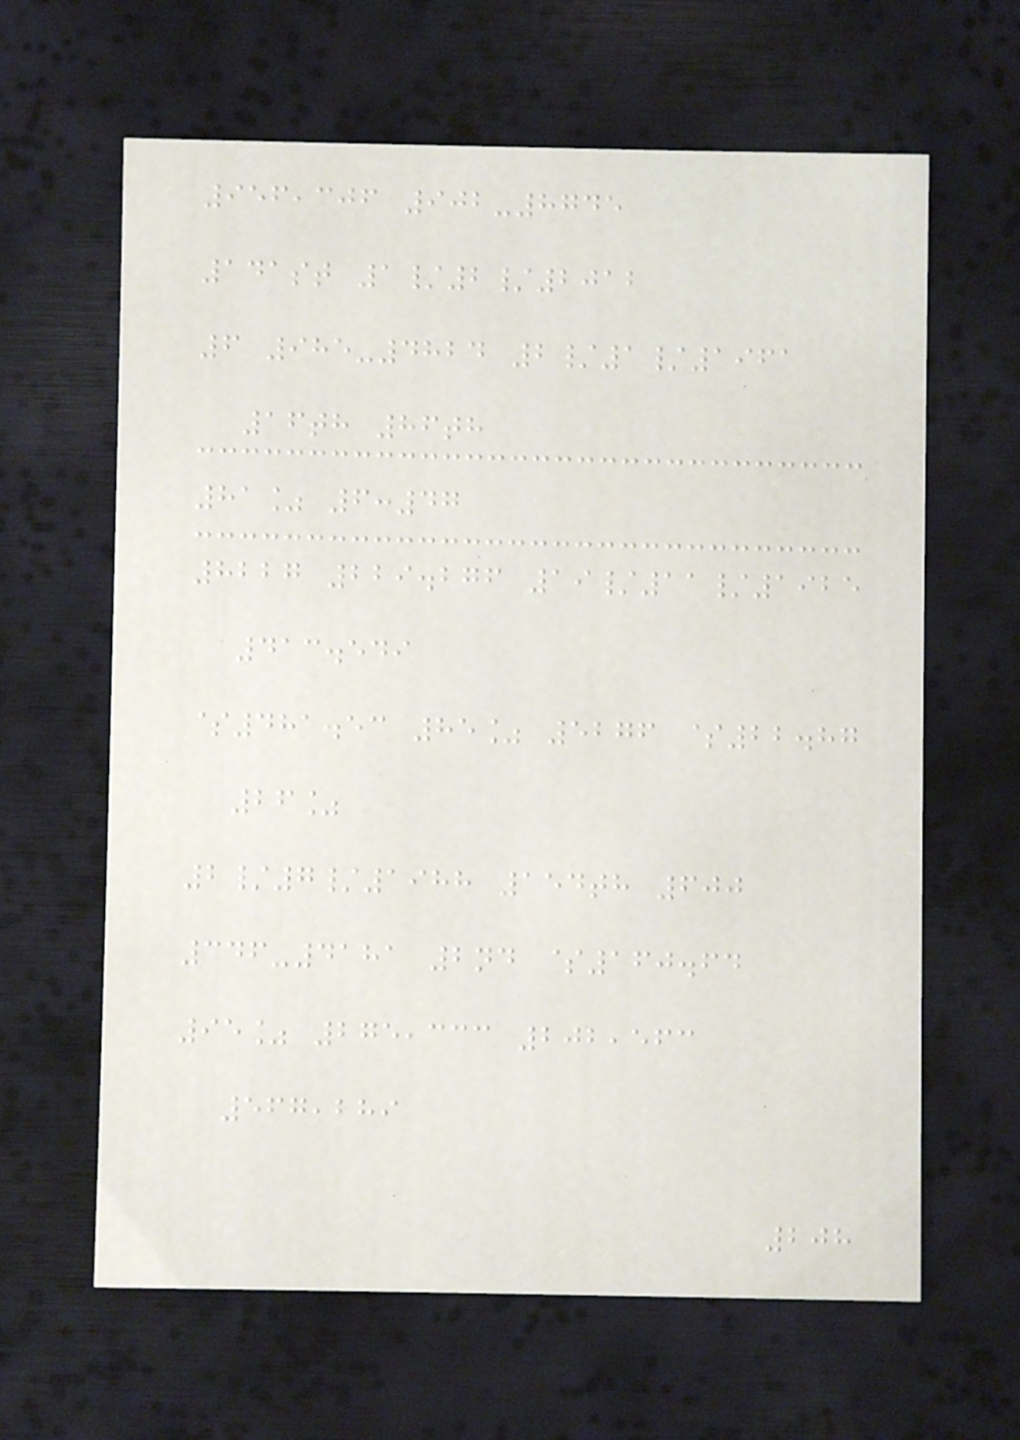956,306 902-8745
141st 1/2/2012
6 985-4824 2/1/1961
16th 86th
81% 6:47
8227 229.276 19/11/1925
413.549
$481.53 85% 5276 $22.87
26%
2/7/1988 154th 600
346-4181 2nd $160.64
95% 275,333 202,563
567,289
208
